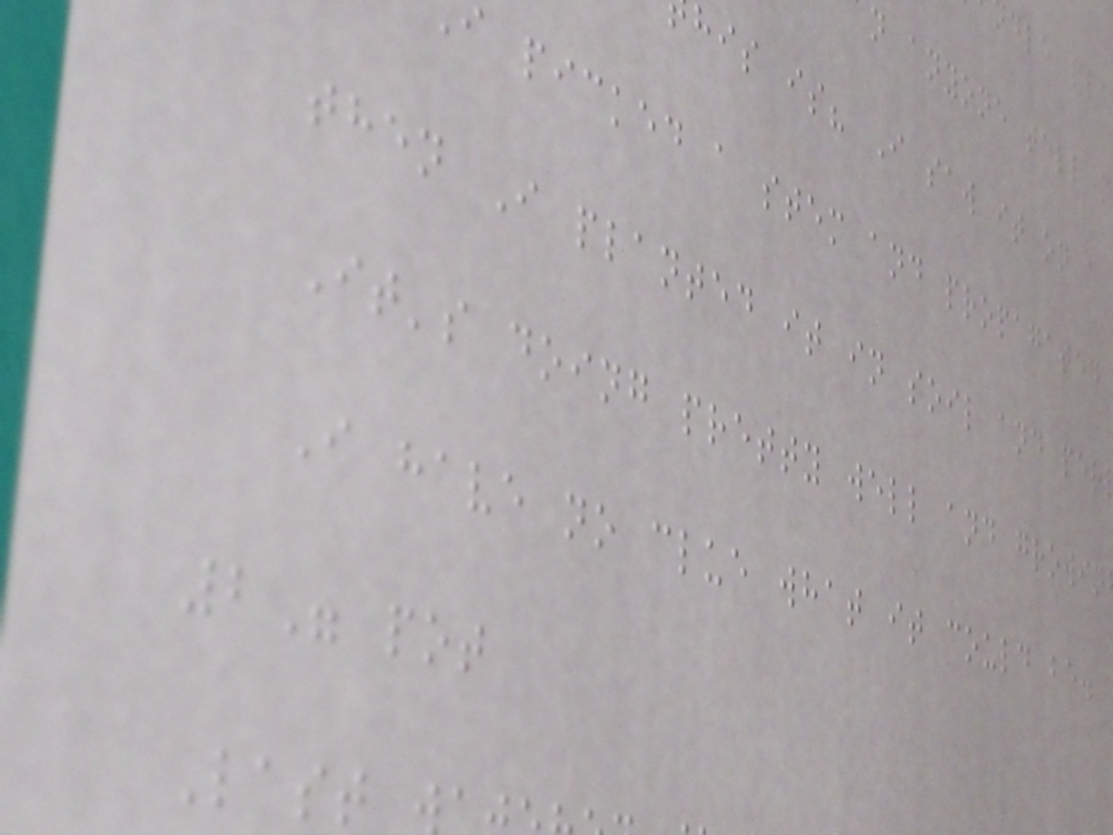n anyone tell m
his is? I saw it on a
i picked a stem and propagated
then I planted it in soil and per
It's doing pretty well and growin
I have no clue what it could be.
2" pot
